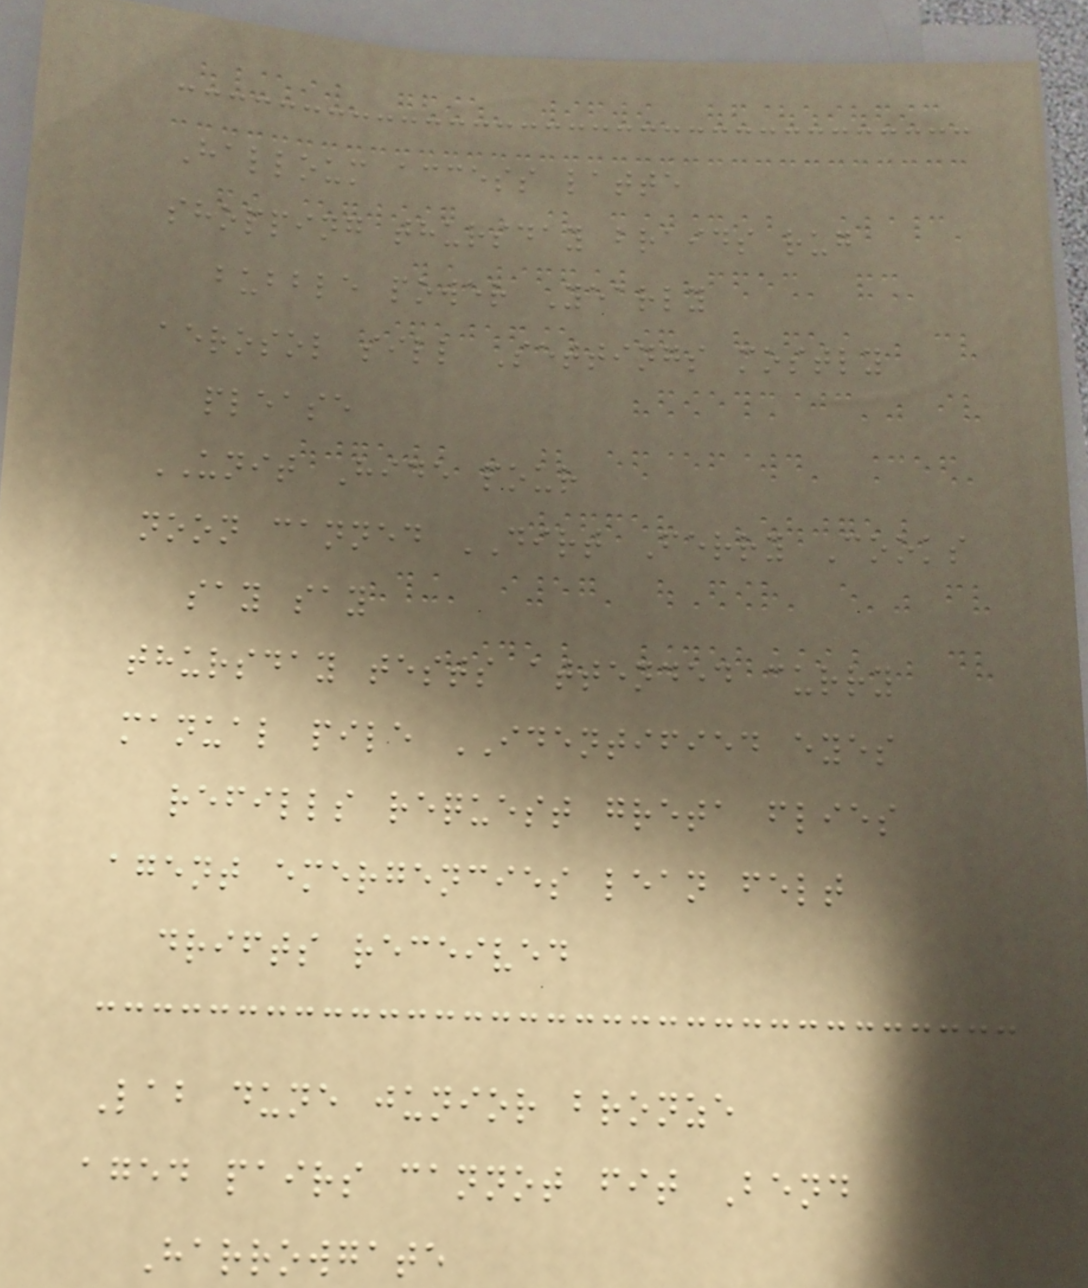Halloum access latte
shopping thursday braids rug
bubble power Yearly
aerosol sill Settings mostly
please
UNIT Hide pour
noon canned DIRT Ferry Cooks
say say
thursday tests attended curry
manual pile IDENTIFIED eyes
refills request greta flies
agent emergencies lean felt
drifts received
Lab dune junior bronze
aged pairs cannot fit Bend
Harrowgate
